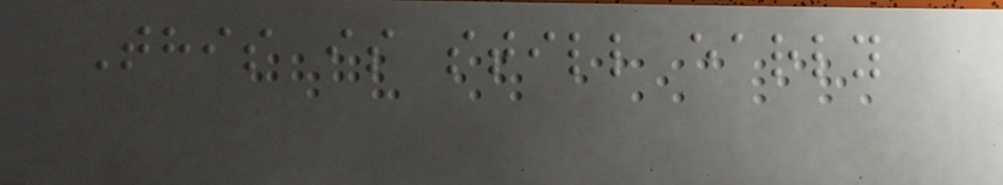This is still early
